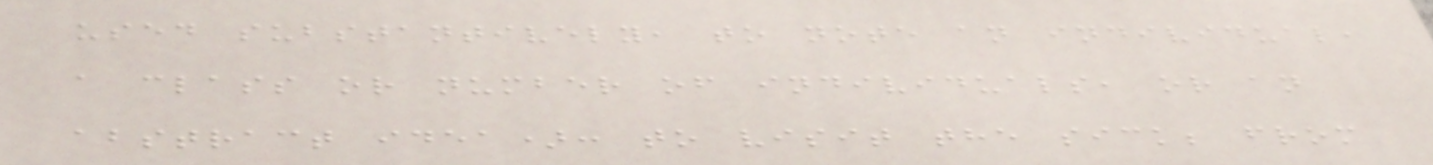used substantively, to note an individual,
a class or number of individuals, or an
abstract idea): to visit the sick; from
